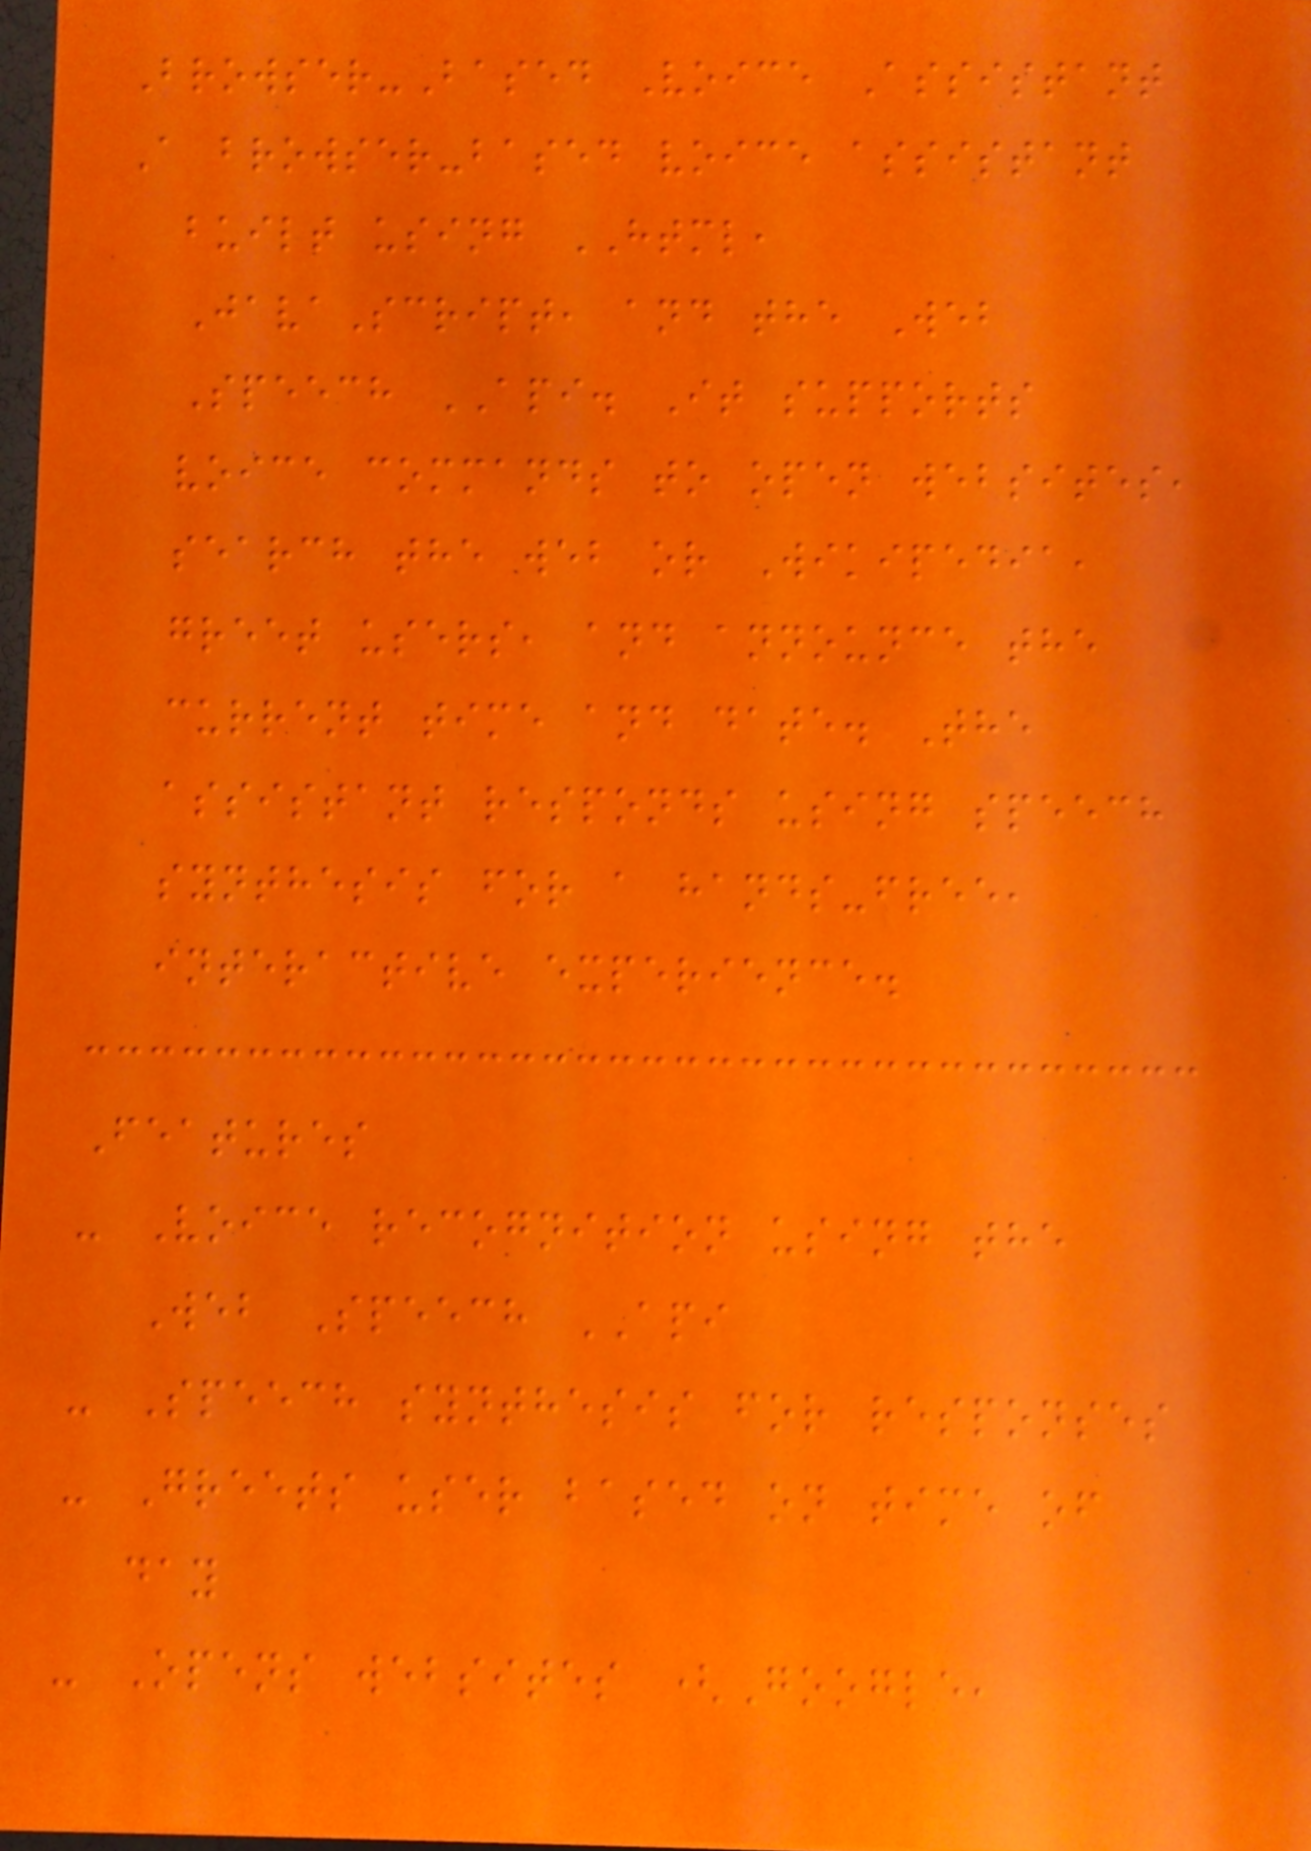Browser-Based Voice Assistant
A browser-based voice assistant
built using HTML,
JavaScript, and the Web
Speech API. It supports
voice commands to open websites,
search the web or Wikipedia,
greet users, and announce the
current time and date. The
assistant responds using speech
synthesis for a hands-free,
interactive experience.
Features
- Voice recognition using the
Web Speech API
- Speech synthesis for responses
- Greets user based on time of
day
- Opens websites (Google,
